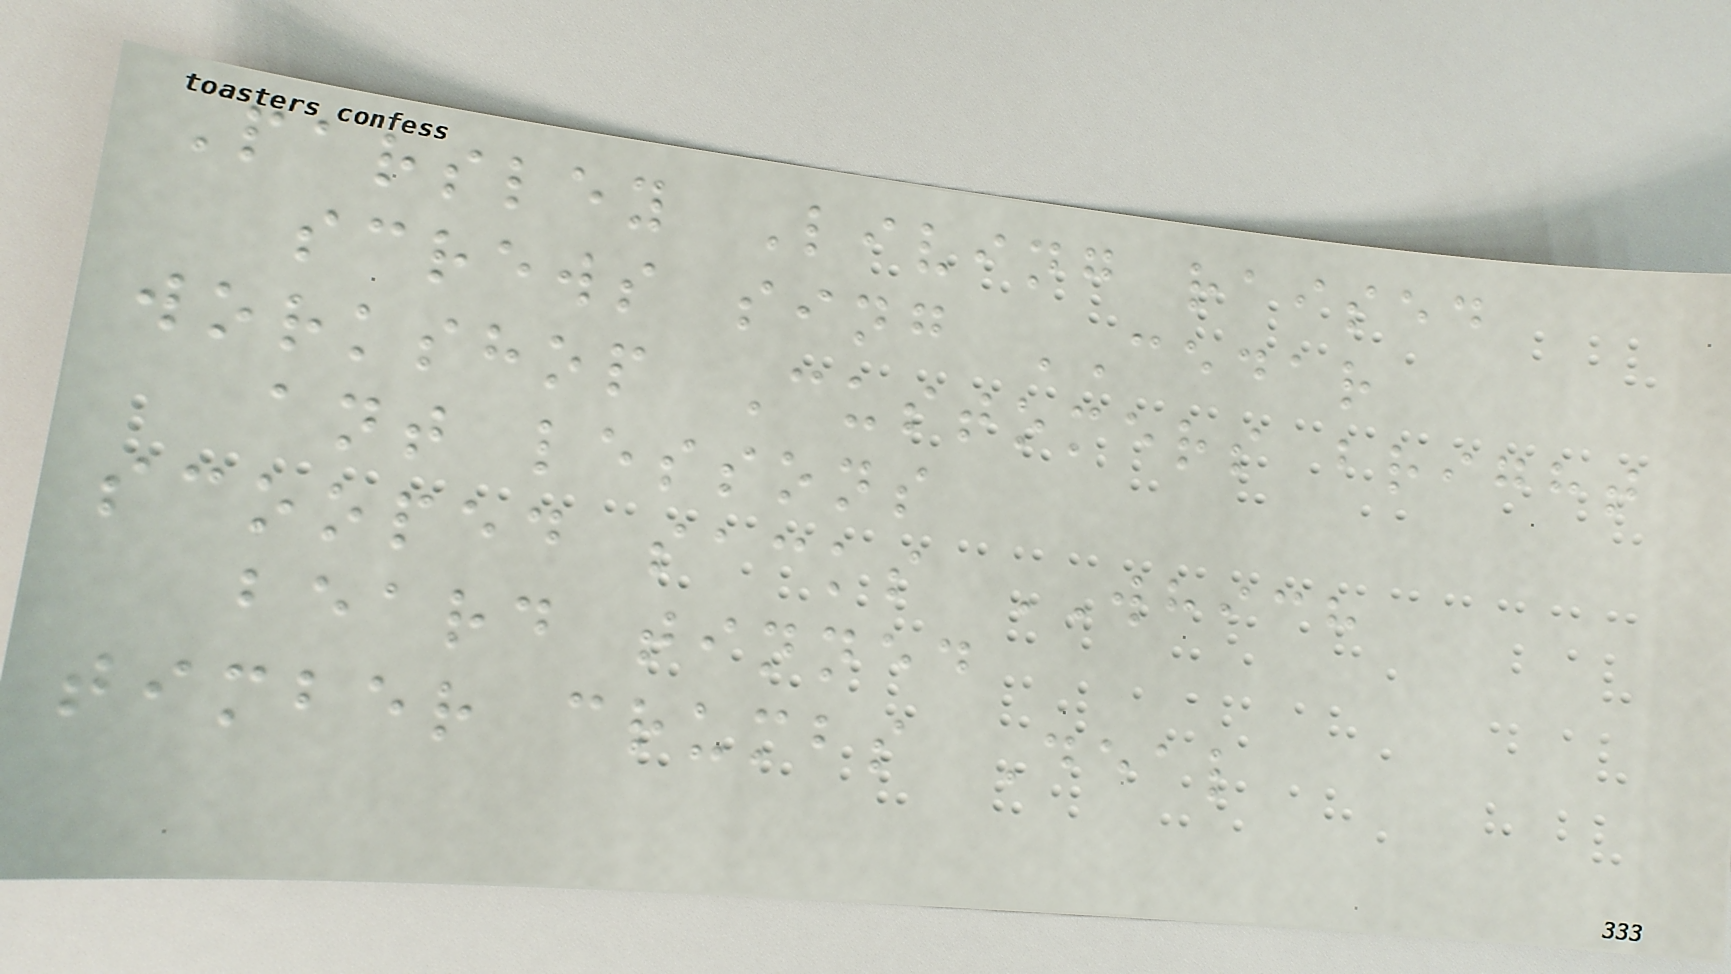Parsley Living raised
screws sing CEDAR
workshop Customers bright
ant lessons
scooped sacks WHICH
beard tinned
timber crumbs Deal
